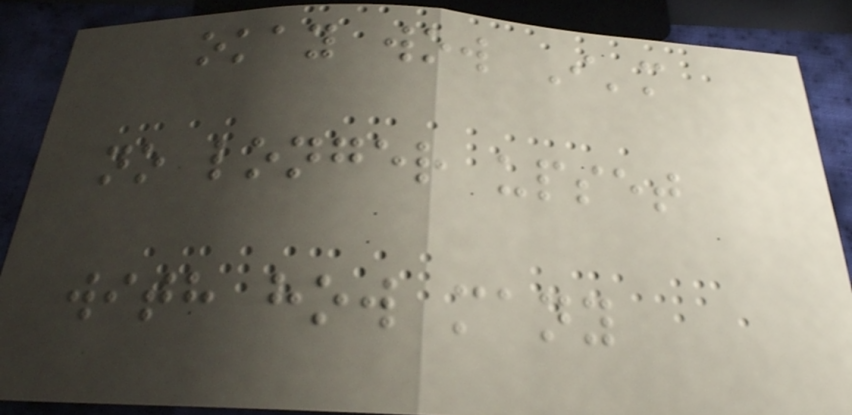okay wow I'm
no longer upset
with how many
